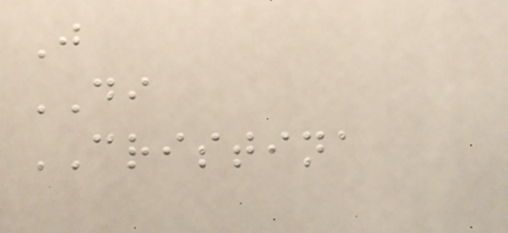J
DI
CRISTINA
